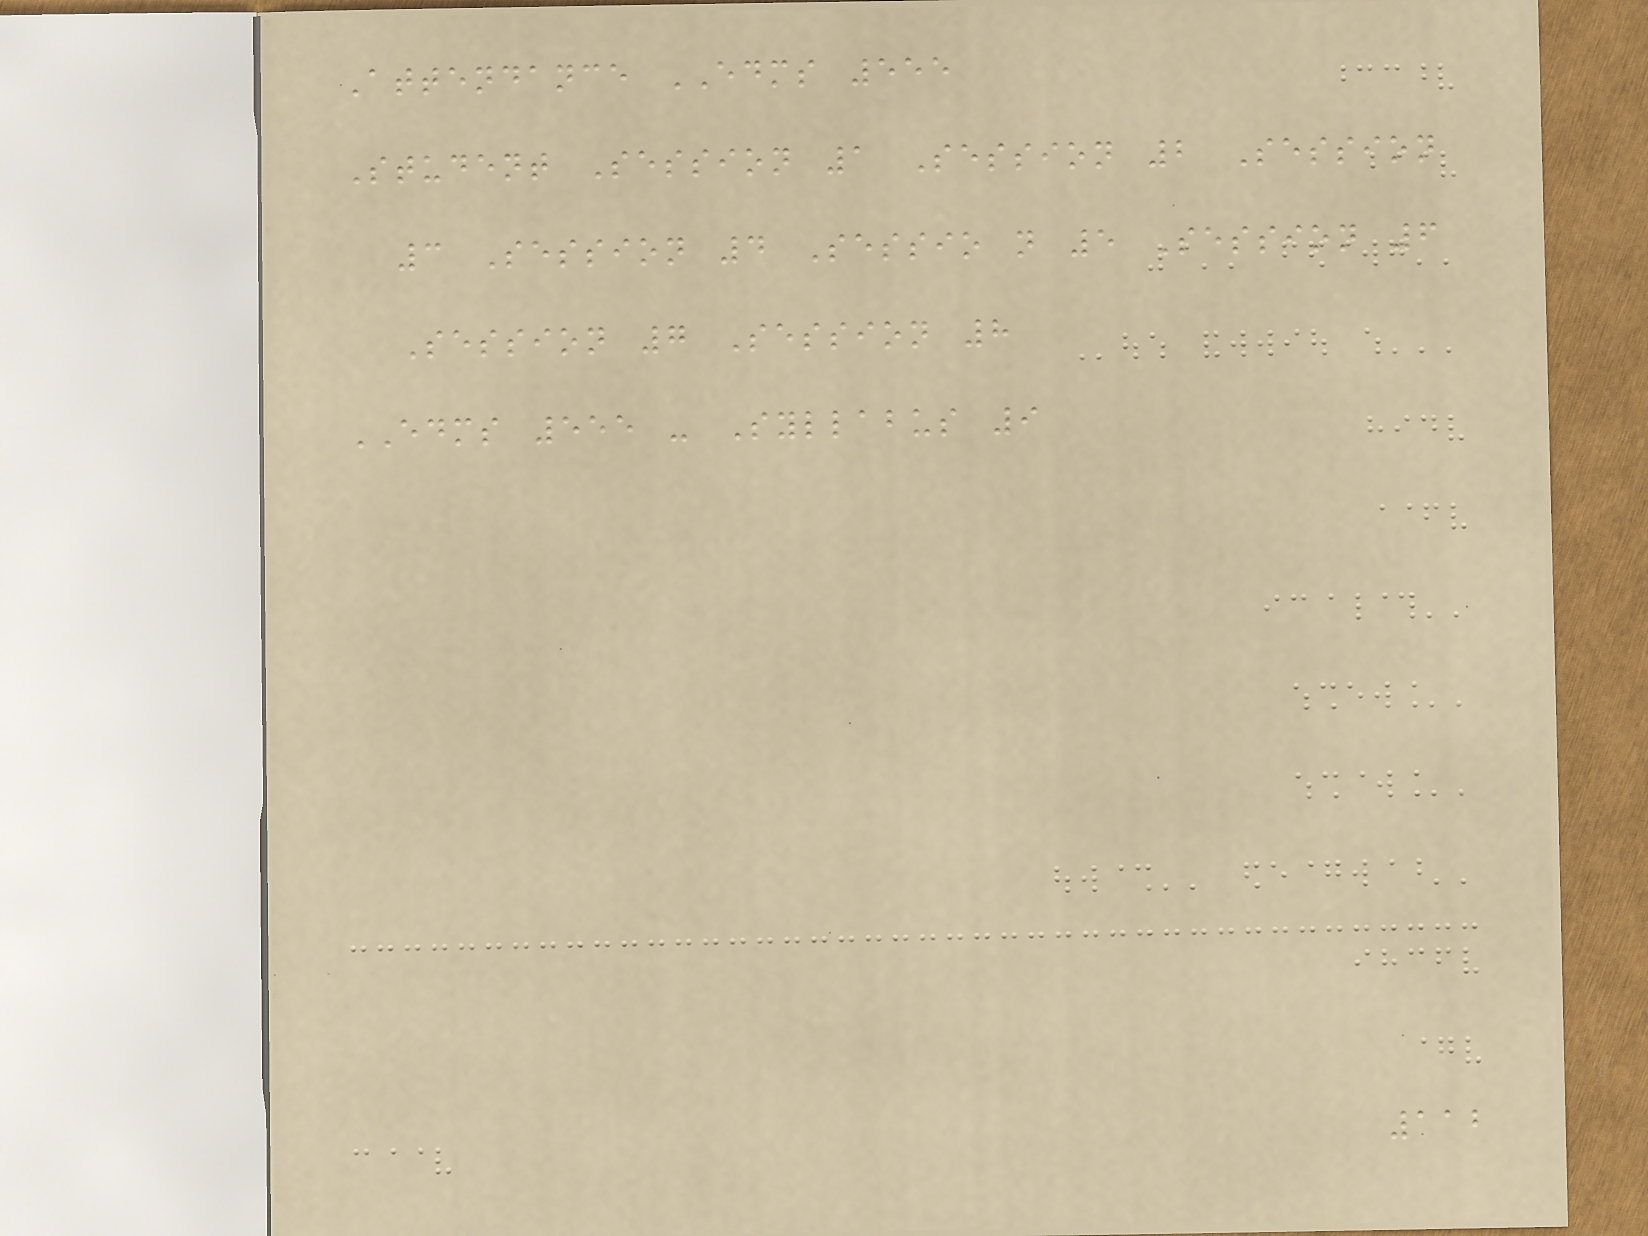Attendance EDMS 555
Student Session 1 Session 2 Session
3 Session 4 Sessio n 5 Session 6
Session 7 Session 8
EDMS 555 - Syllabus 9
112
